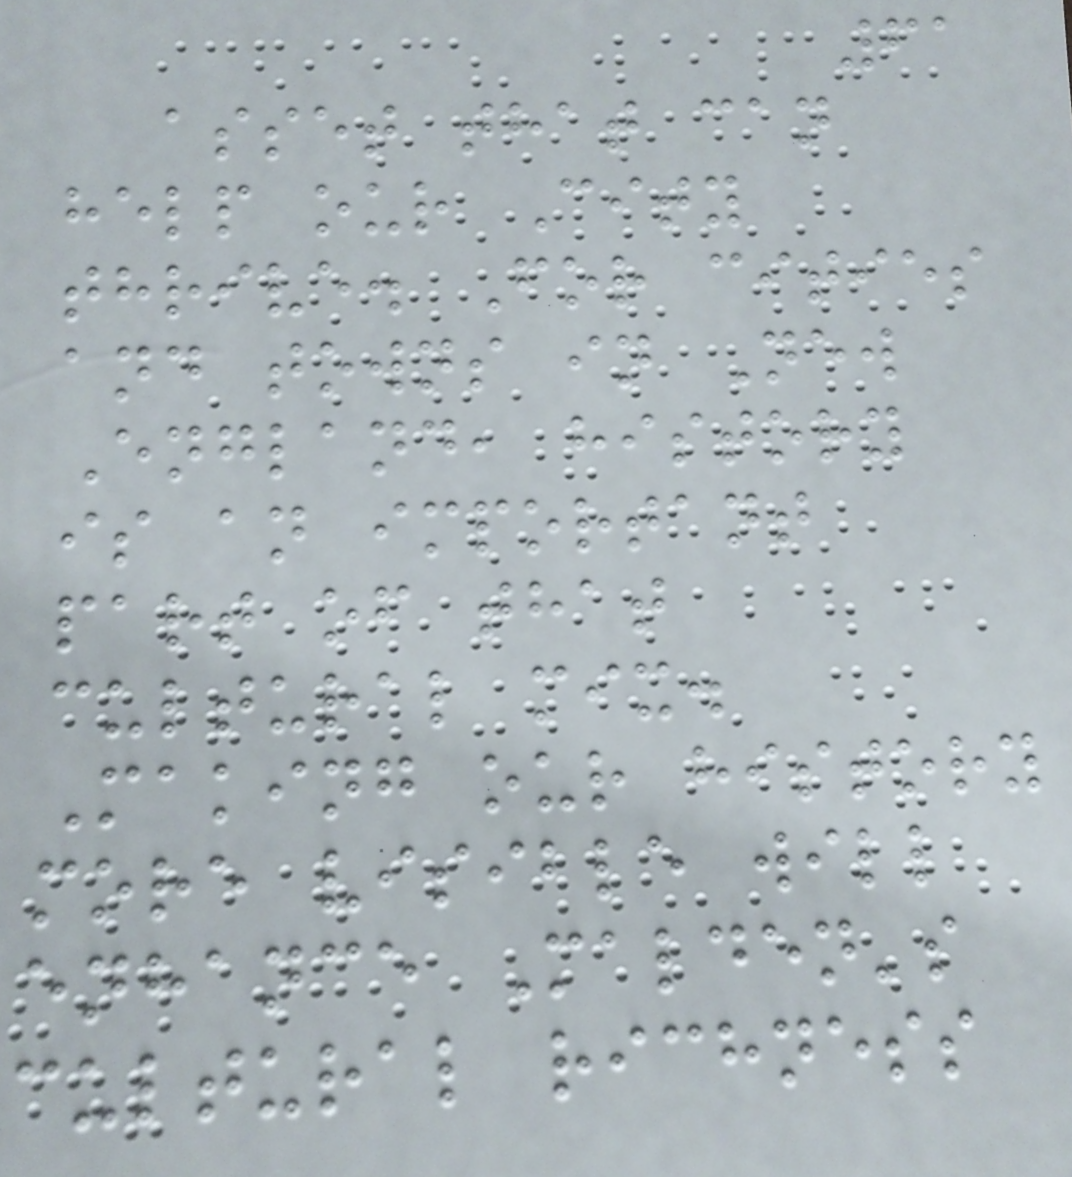61
asset that can
help our City
thrive. For cities
and towns in New
England, history
is an important
part of that
cultural mix.
Making our history
more visible will
enhance Malden's
cultural richness
